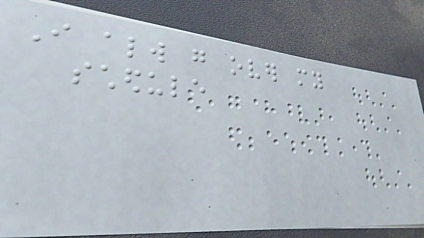I always go over my
schedule
